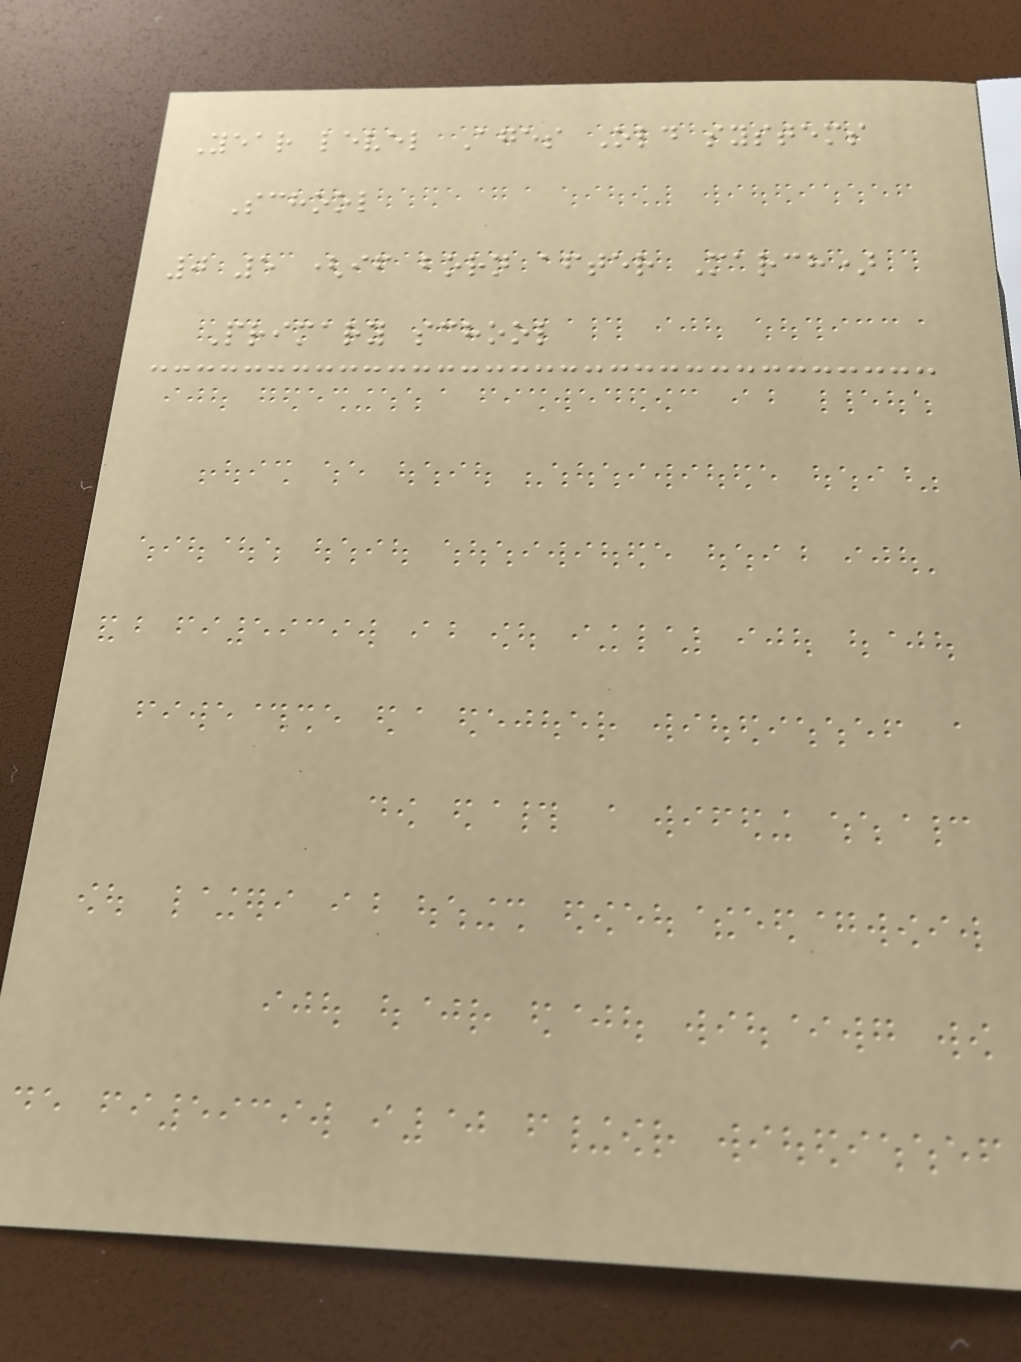Year level Ages Old systems
School
0 5 (if born after March)
Primary school
